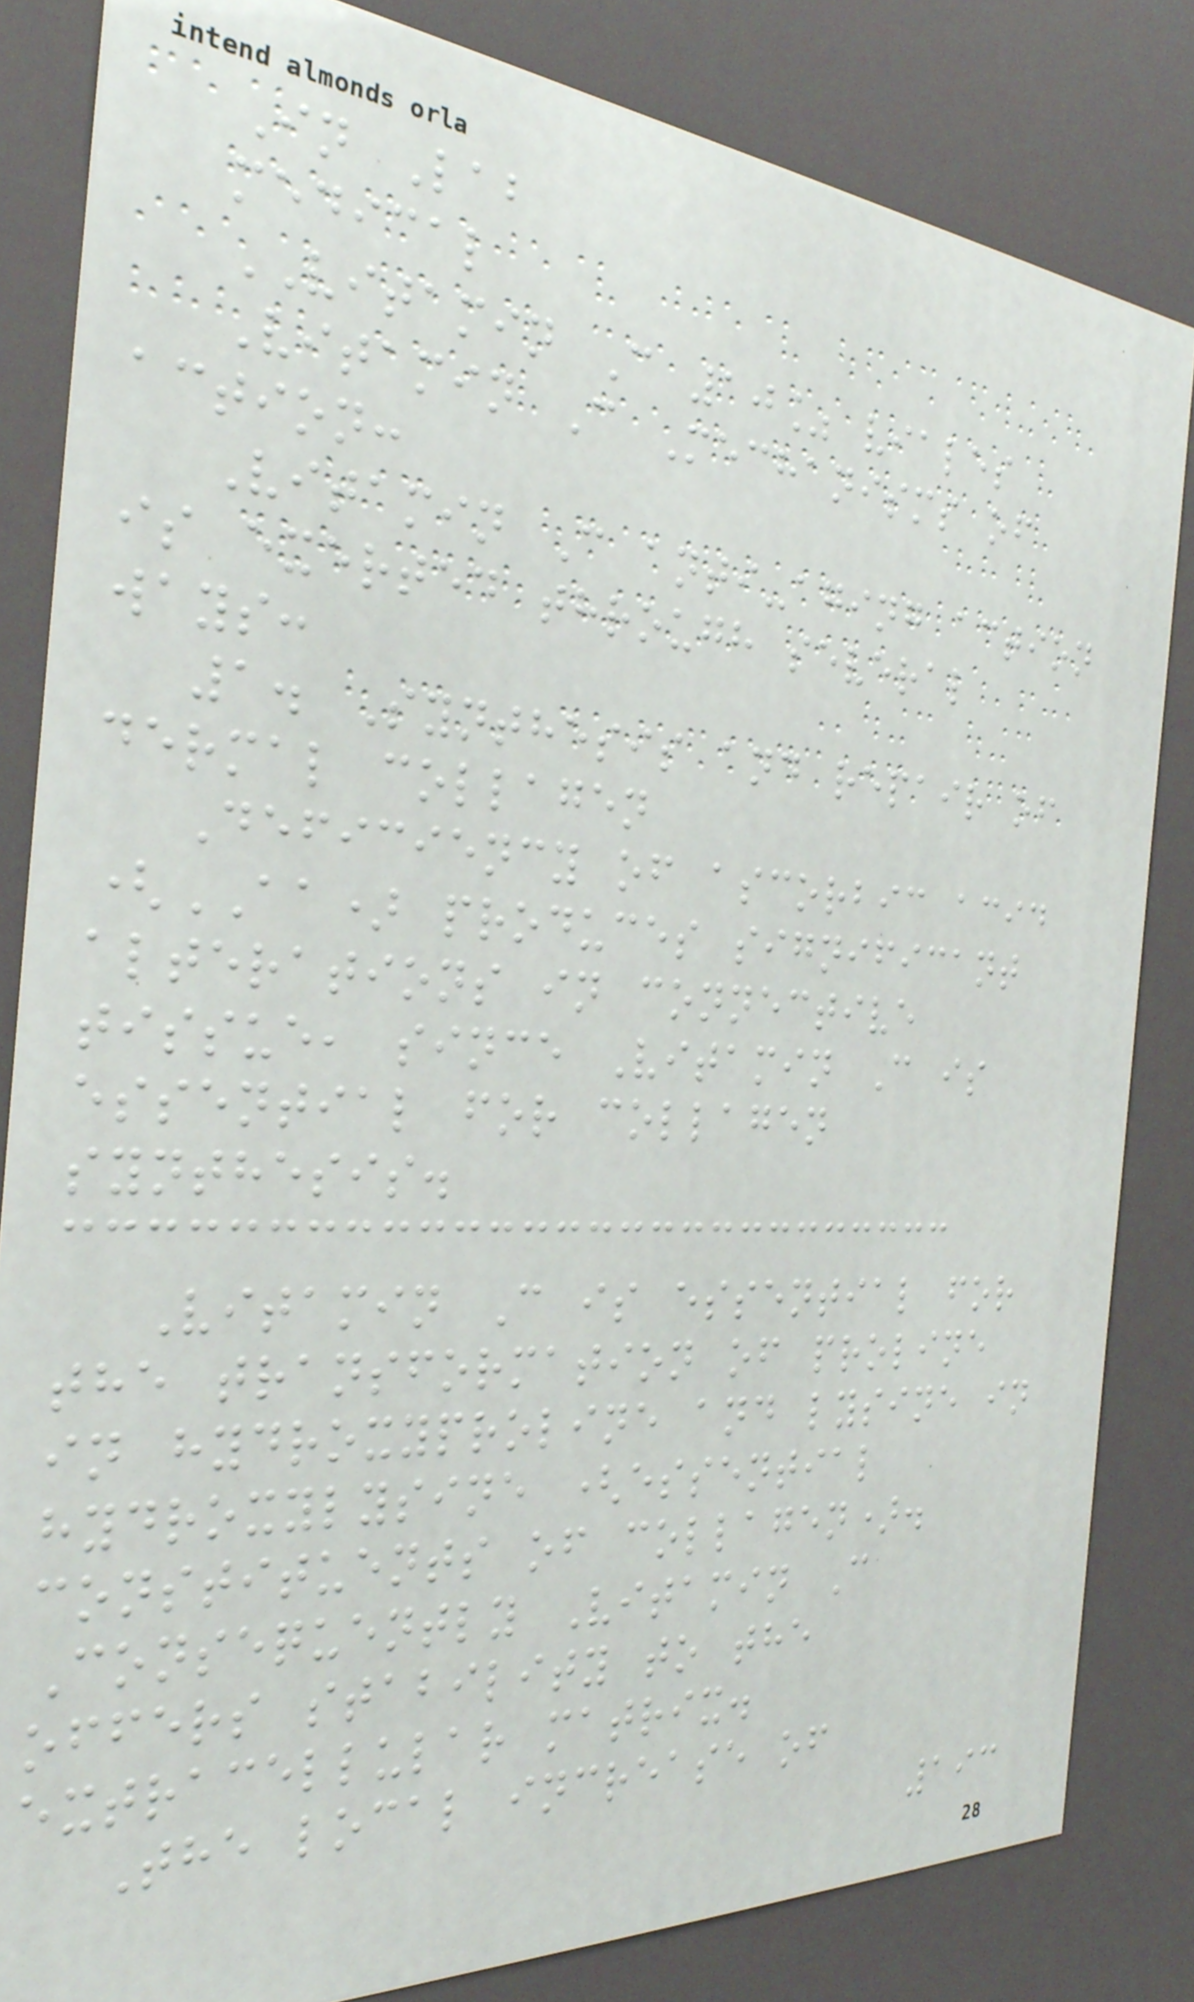In Lab
medical
VITAMIN C 10% viales
Vitamin C Mechanisms of
action:
Vitamin C anti-aging action
is exerted through several
ways:
1. Synthesis and repair of
dermal collagen
Deficiency of ascorbic acid
(AA) produces significant
alterations in connective
tissue, since Vitamin C is
essential for collagen
synthesis.
Vitamin C is essential for
the transformation of proline
in hydroxyproline and lysine in
hydroxylysine (essential
constituents of collagen).
Consequently Vitamin C
offers stability to the
extracellular matrix.
The local increase of
193
